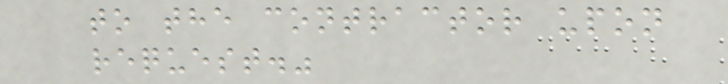to the contractor upon
request."
